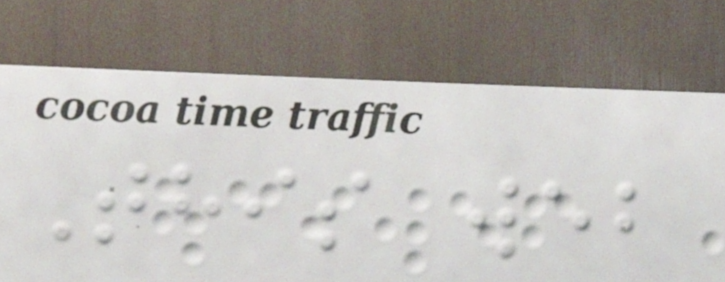This web
